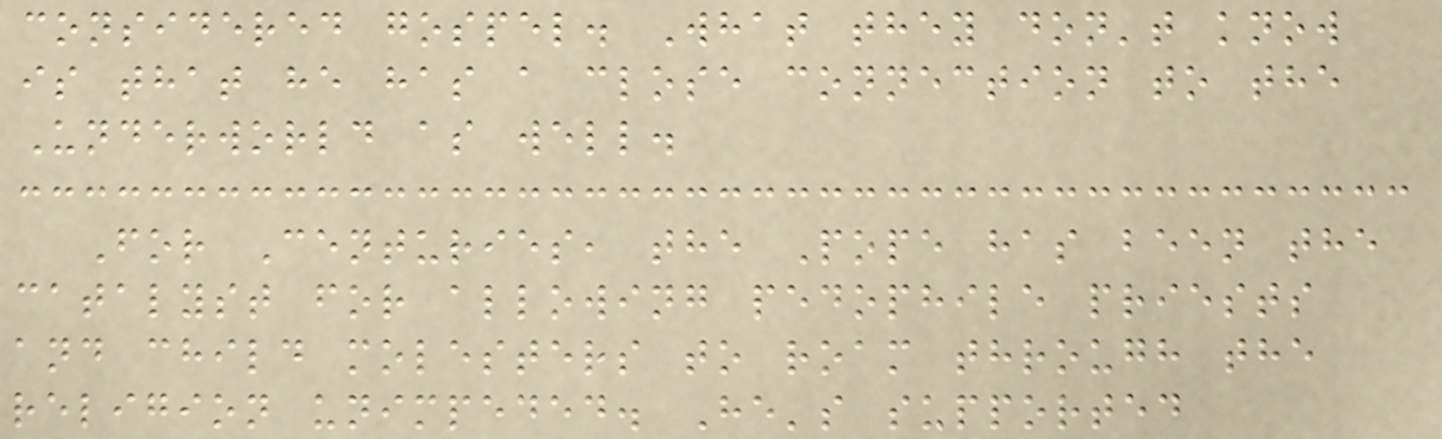considered gospel. What they don't know
is that he has a close connection to the
Underworld as well.
For Centuries, the Pope has been the
catalyst for allowing pedophile priests
and child molesters to roam through the
religion unimpeded. He's supported
